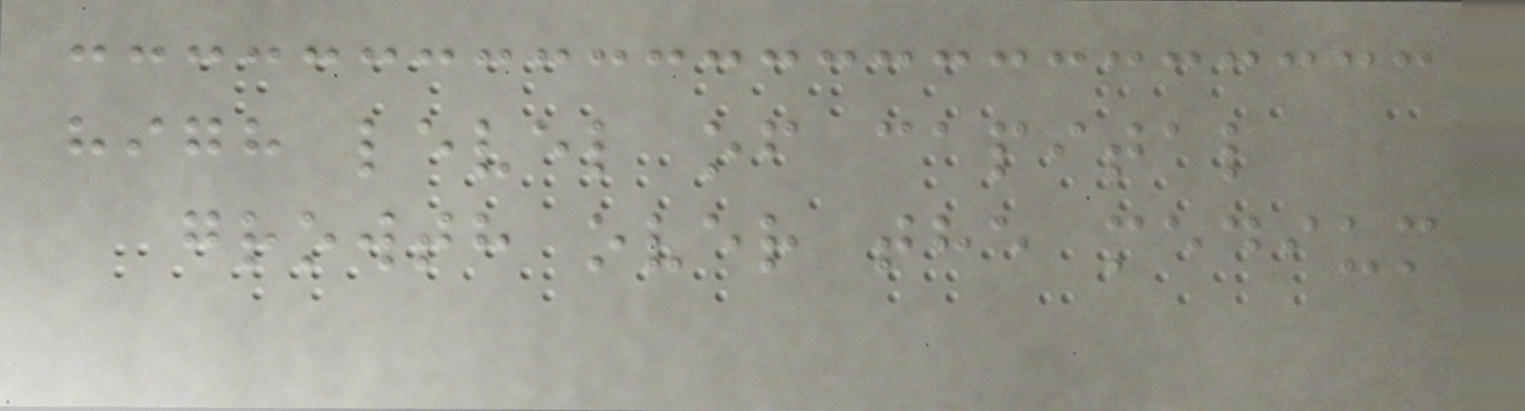high level of capital
growth over the medium
